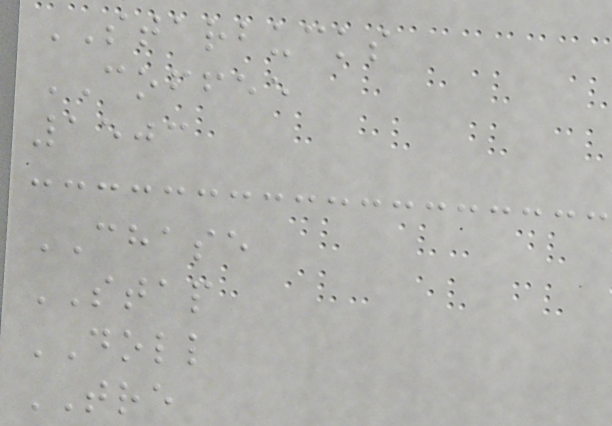STARBUCKS
COFFEE
1503
CHASE
STAP
DOLL
TRE
